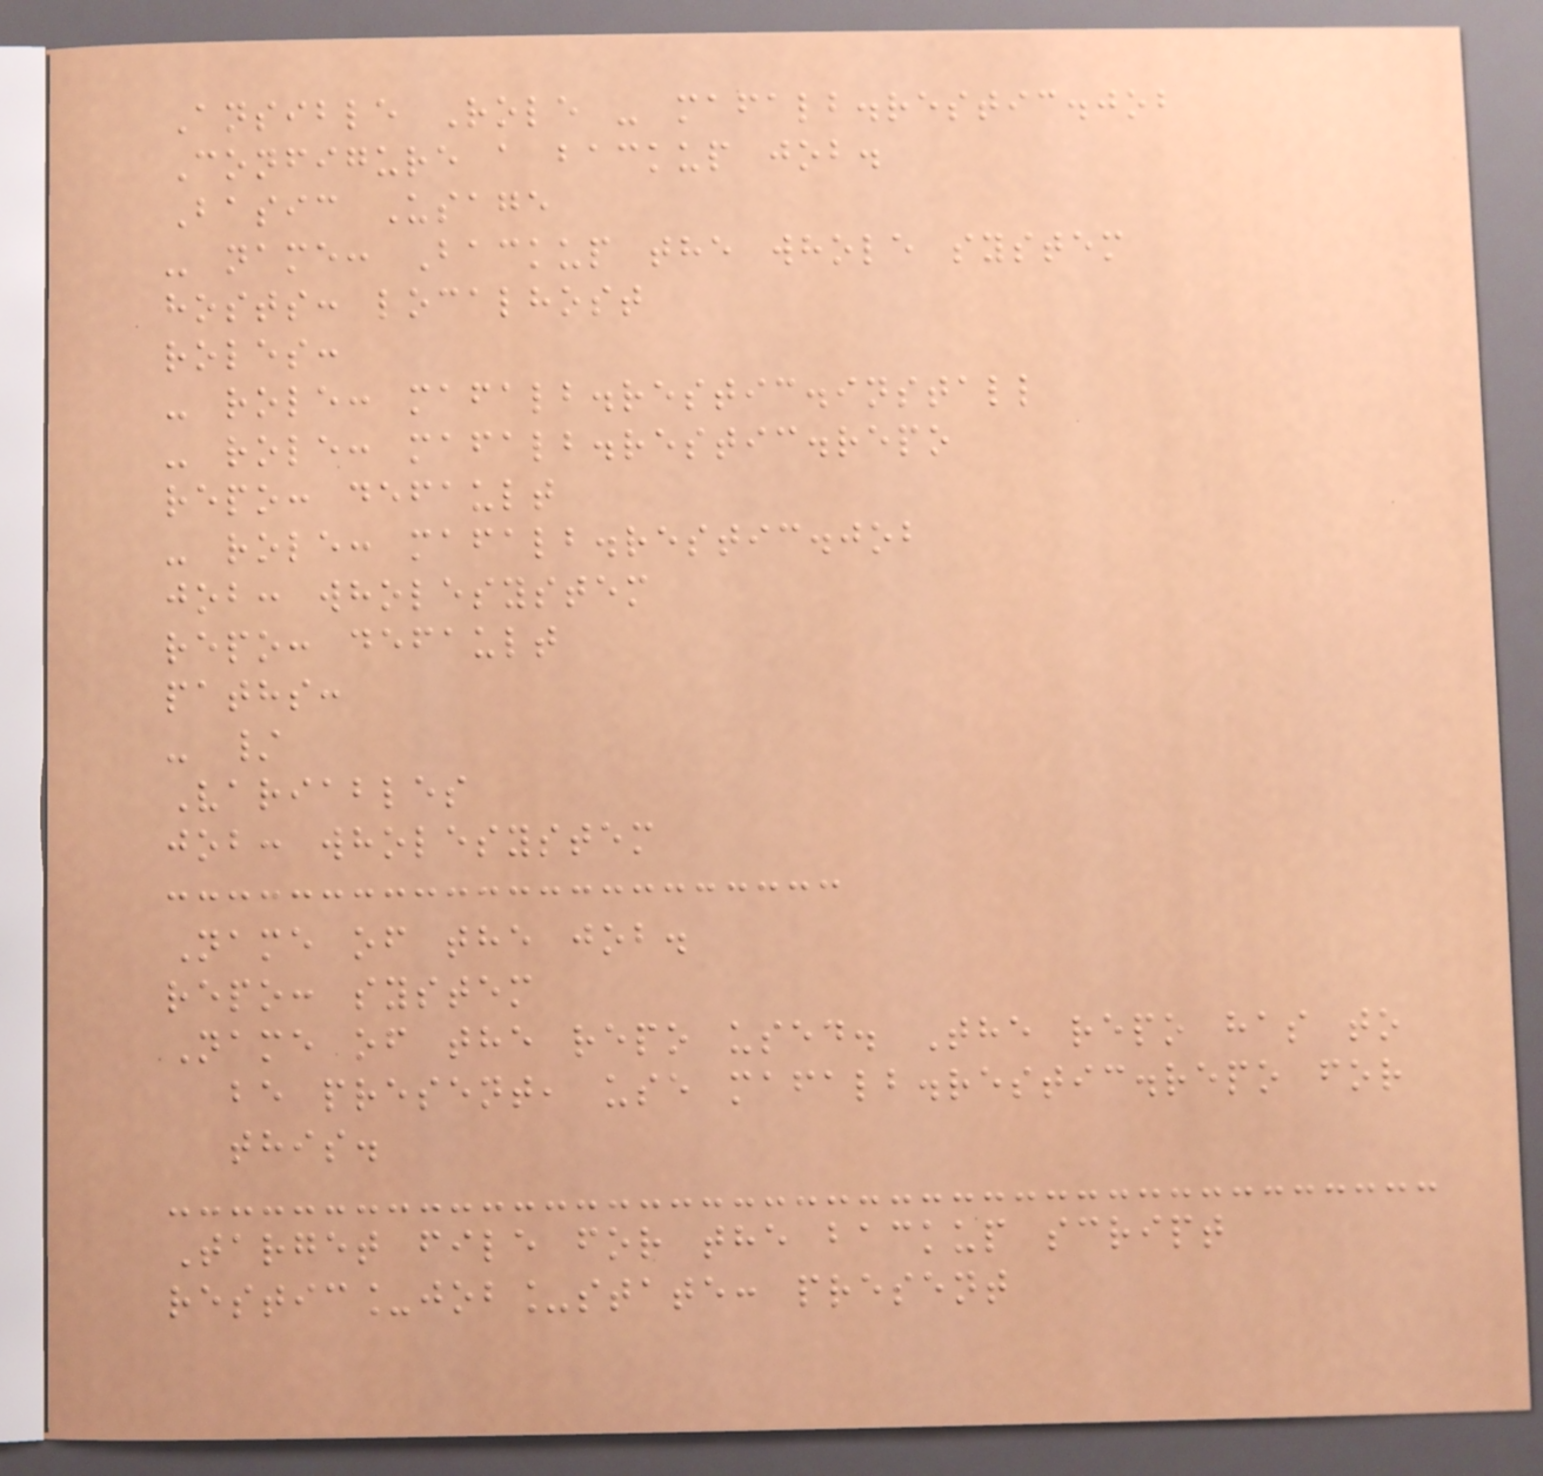Ansible Role - mafalb.restic.job
Configure a backup job.
Basic Usage
- name: Backup the whole system
hosts: localhost
roles:
- role: mafalb.restic.install
- role: mafalb.restic.repo
repo: default
- role: mafalb.restic.job
job: wholesystem
repo: default
paths:
- /
Variables
job: wholesystem
Name of the job.
repo: system
Name of the repo used. The repo has to
be present, use mafalb.restic.repo for
this.
Target file for the backup script
restic_job_state: present
